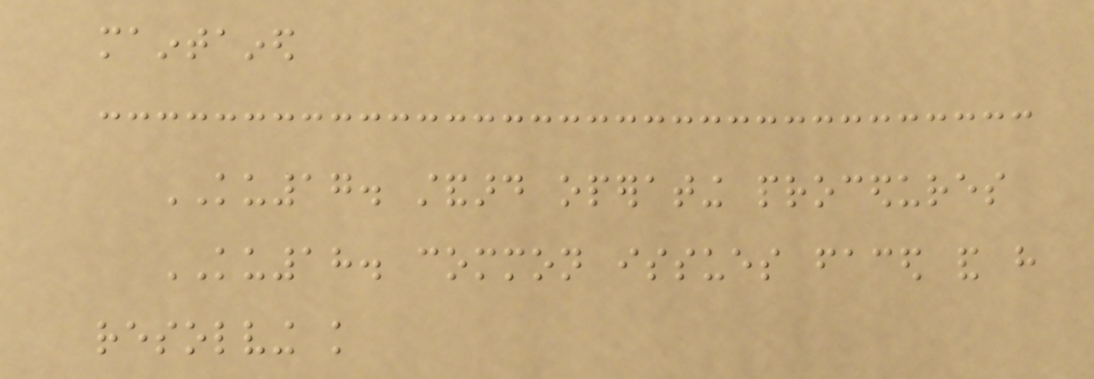maintained
KU17. standard operating procedures
KU18. common issues faced and have
resolving knowledge
